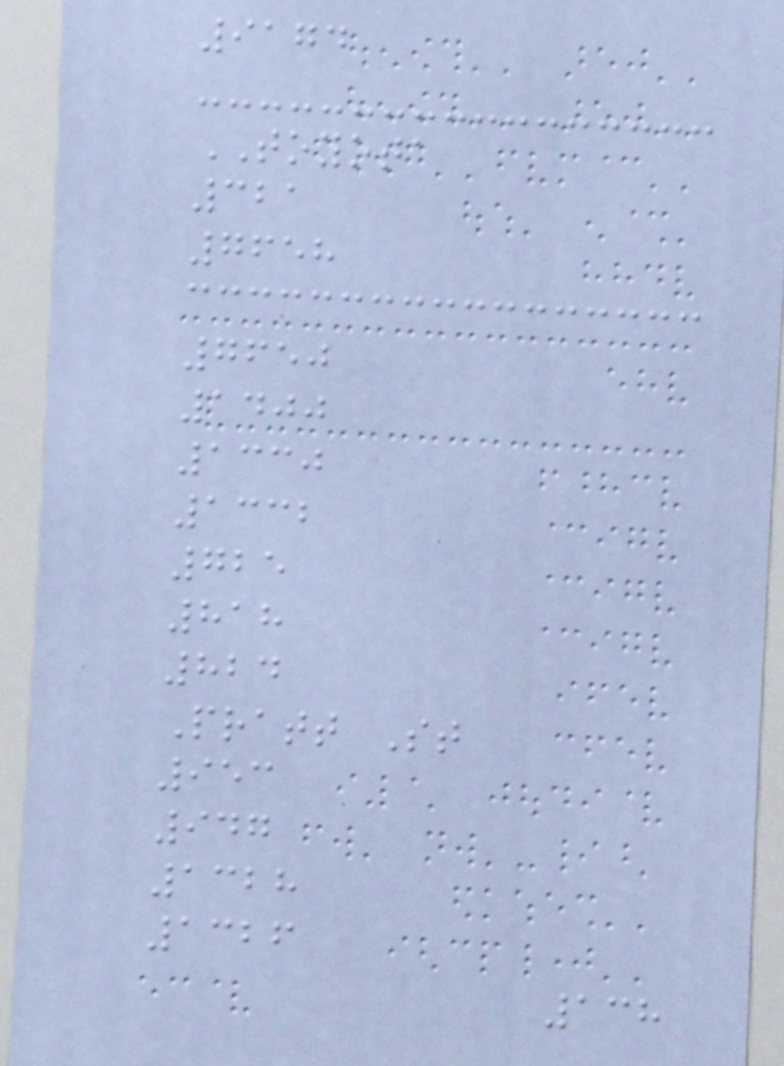9174
TOYOTA
321
7658
7650
1400
1330
1332
725
818
824
Pratt St
953
947
1328
1326
138
